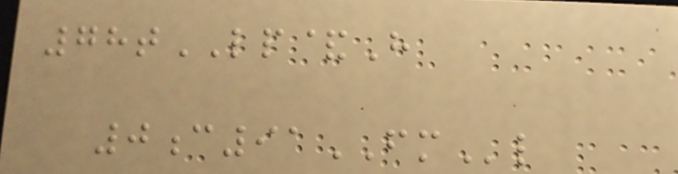78tLP&H
0c91FMl
